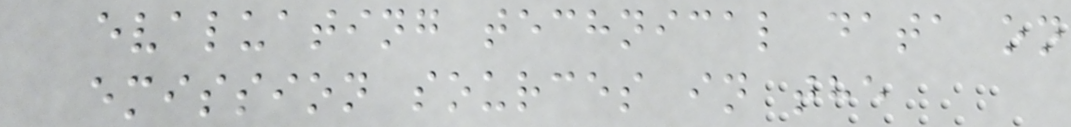evaluating technical data on
emission sources in the
